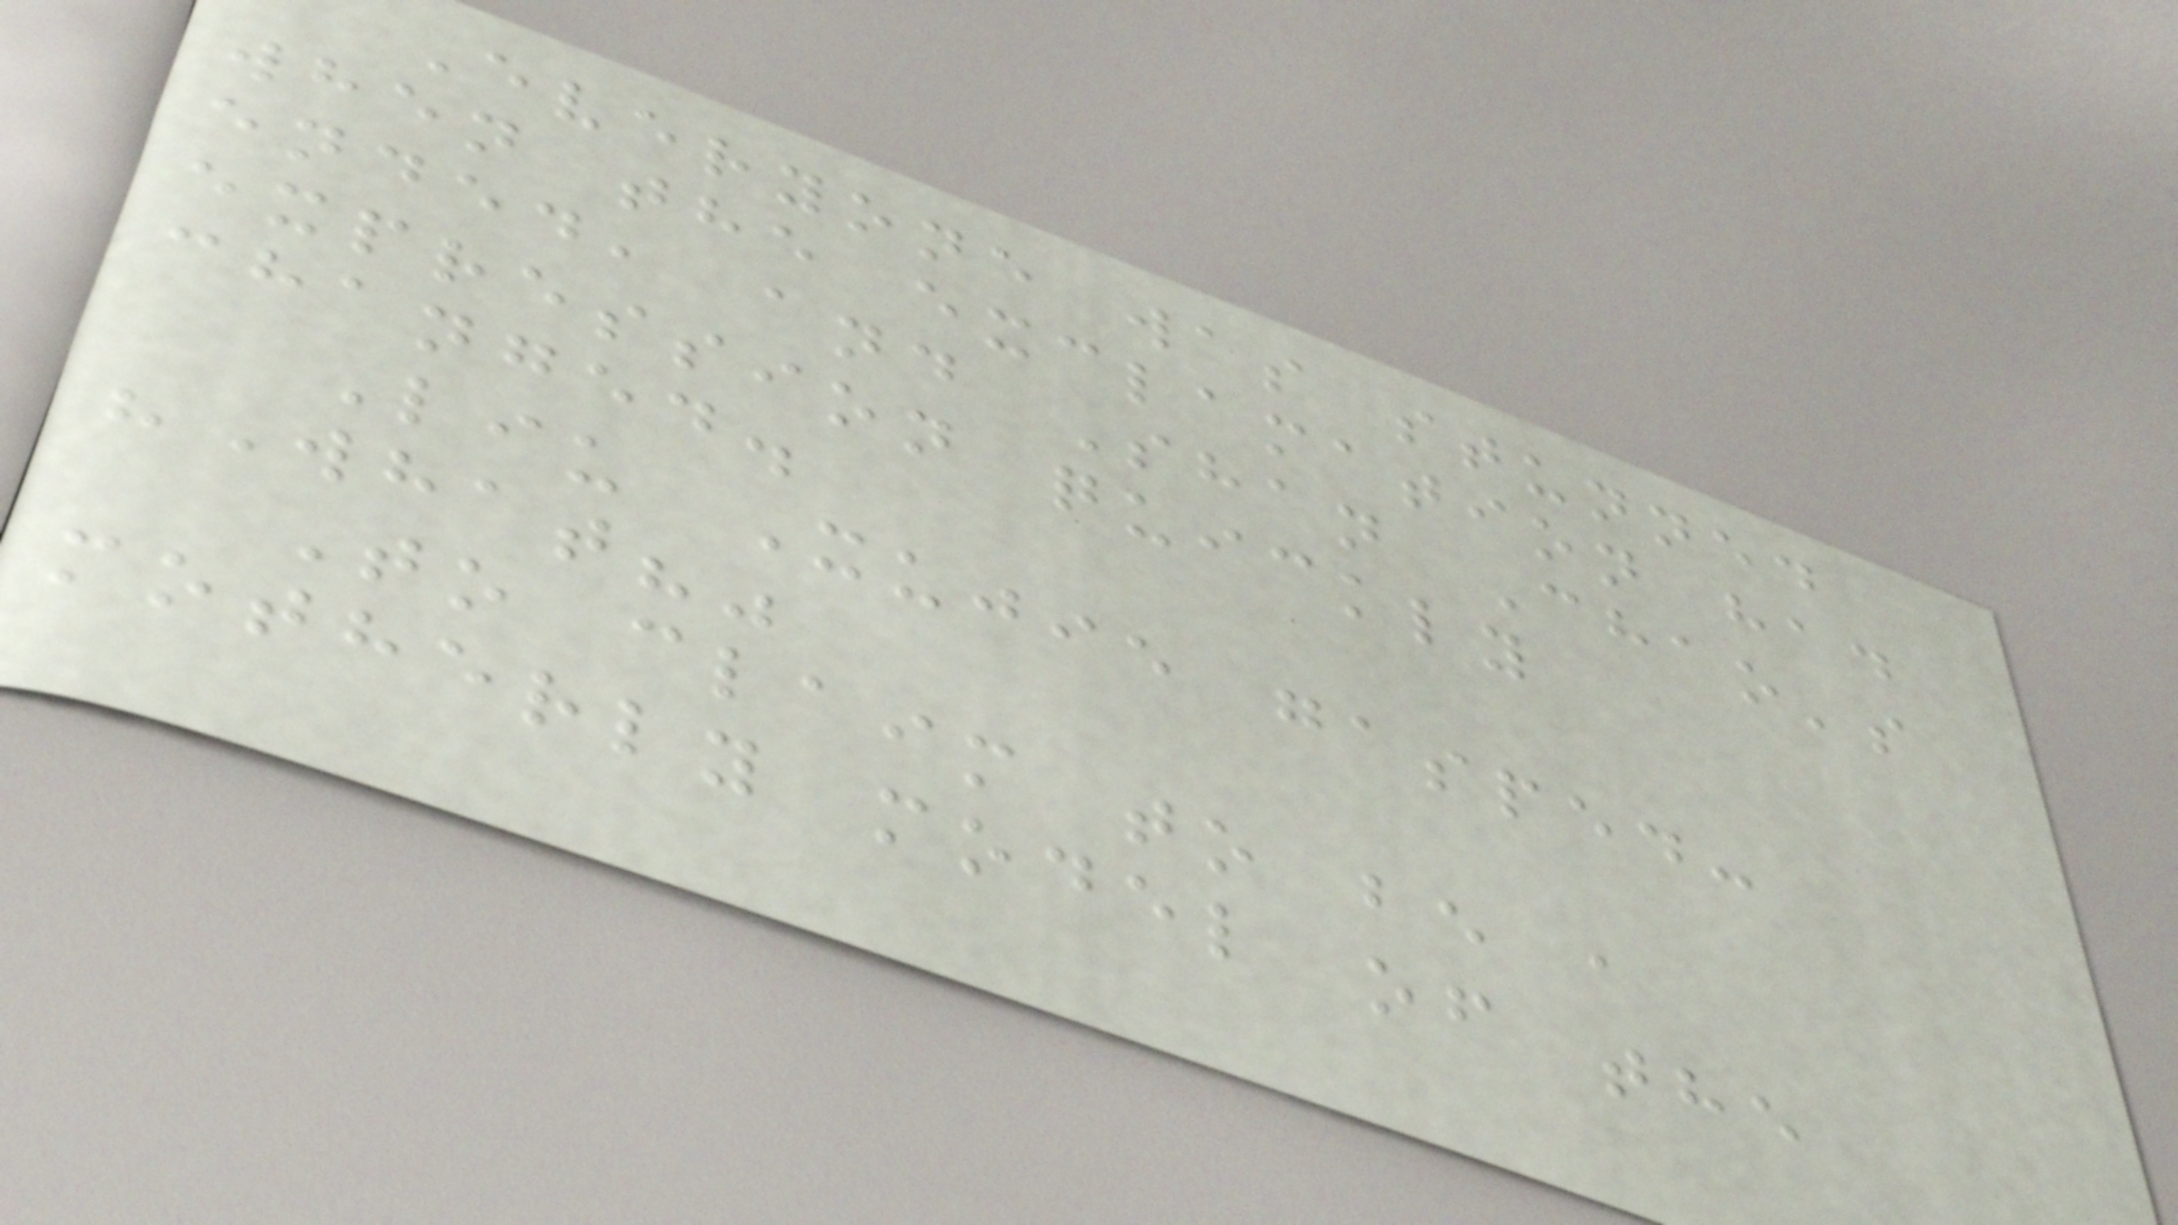Everyone was stunned
when the exclamation had
ended, and Shan Chao's
expression quickly
changed.
Liu Xujie gasped:
"What?"
To claim to be a
motherly model of the
